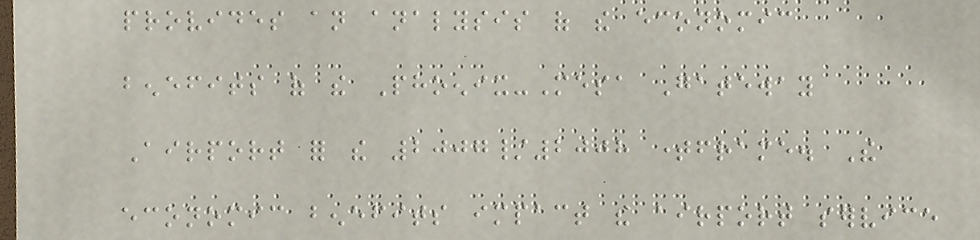provides an analysis of the economic
benefits of the Phoenix-Mesa Gateway
Airport for the 2007/2008 timeframe. The
economic benefits impact the airport service
